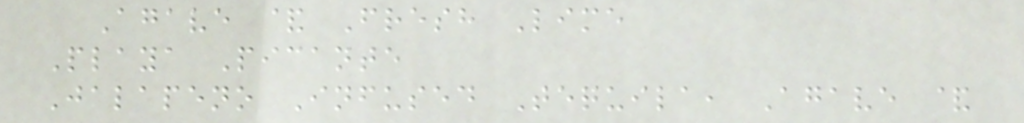Agave & Fresh Lime
Playa Picante
Jalapeno Infused Tequila, Agave &
